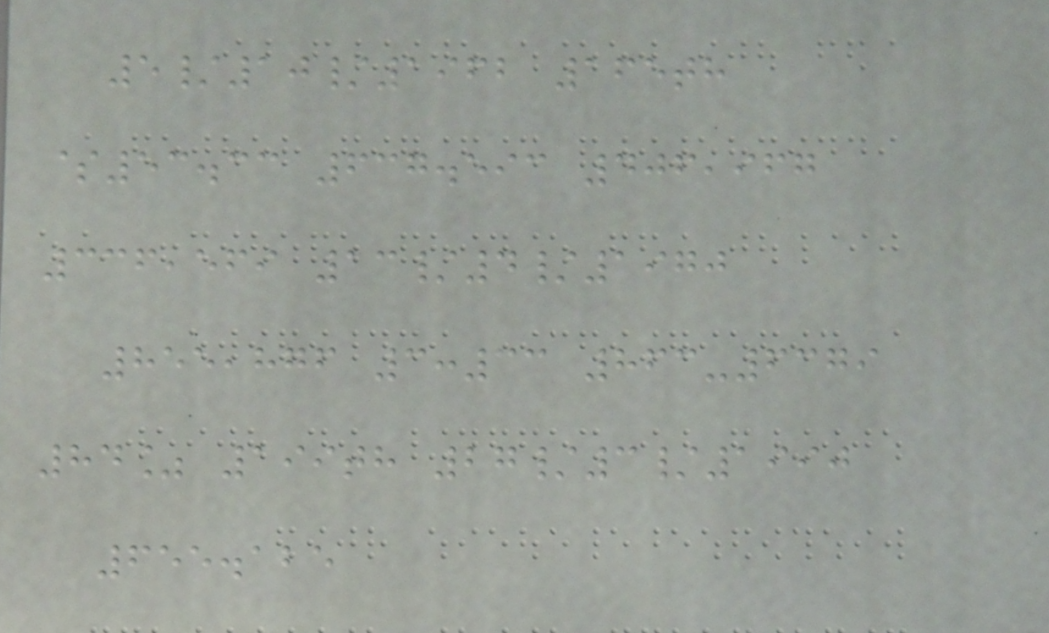5/10/1962 165th
$53.33 637.593 406,967
336,569 13/4/1970
855,876 3:33 863-6379
84% 199th 27/3/1990
655.125
